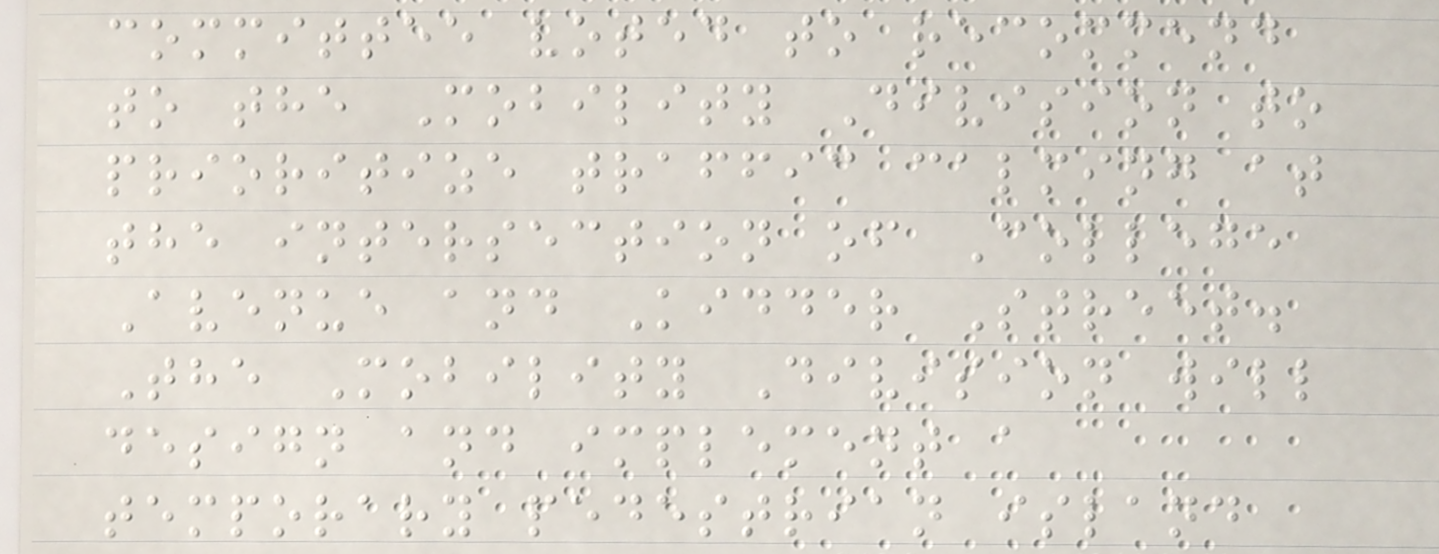committee voted to recommend
to the Mobility Division to
prioritize traffic calming at
the intersection of College
Avenue and Kidder Street.
The Mobility Division will
design and implement a
temporary pedestrian island
